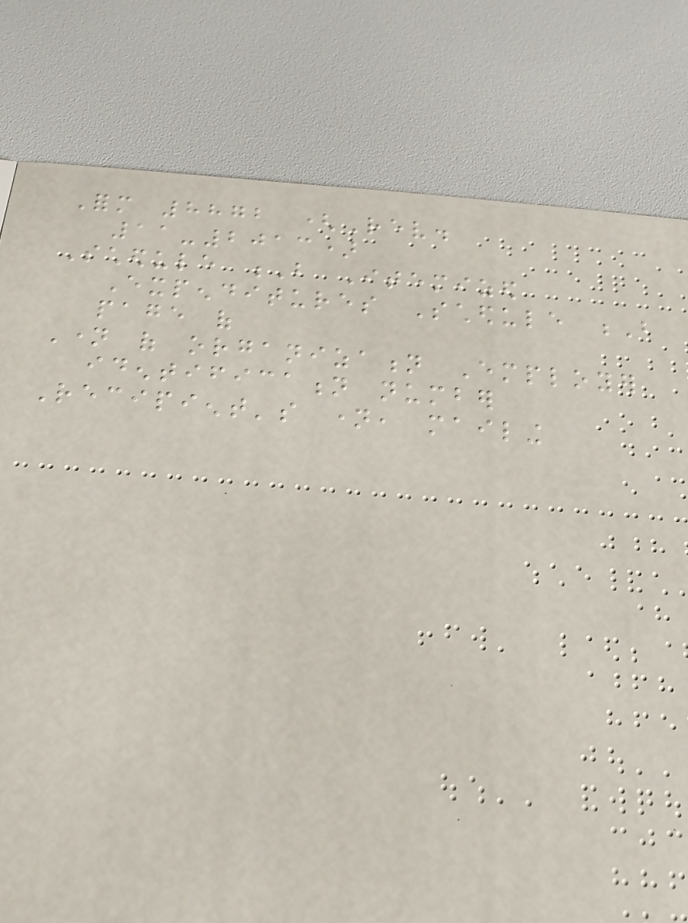Form 8872 (Rev.
11-2013)
Schedule B Itemized
Expenditures Schedule B
page of
Name of organization Employer
identification number
Recipient's name, mailing
